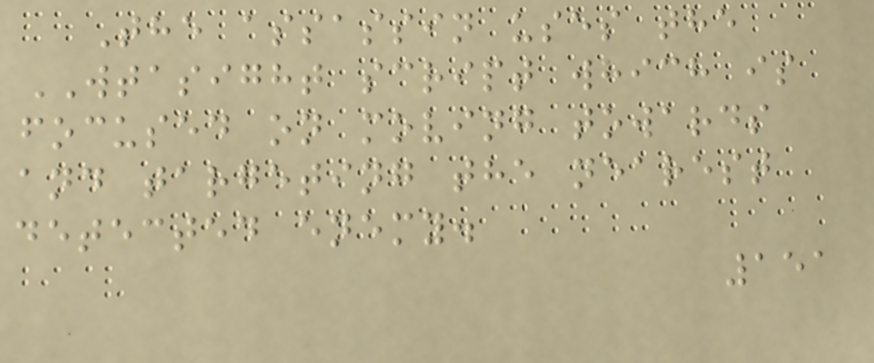The assassin uses the
WTASIGHT script which is
focused on moving towards
and targeting the nearest
detected enemy.
151
